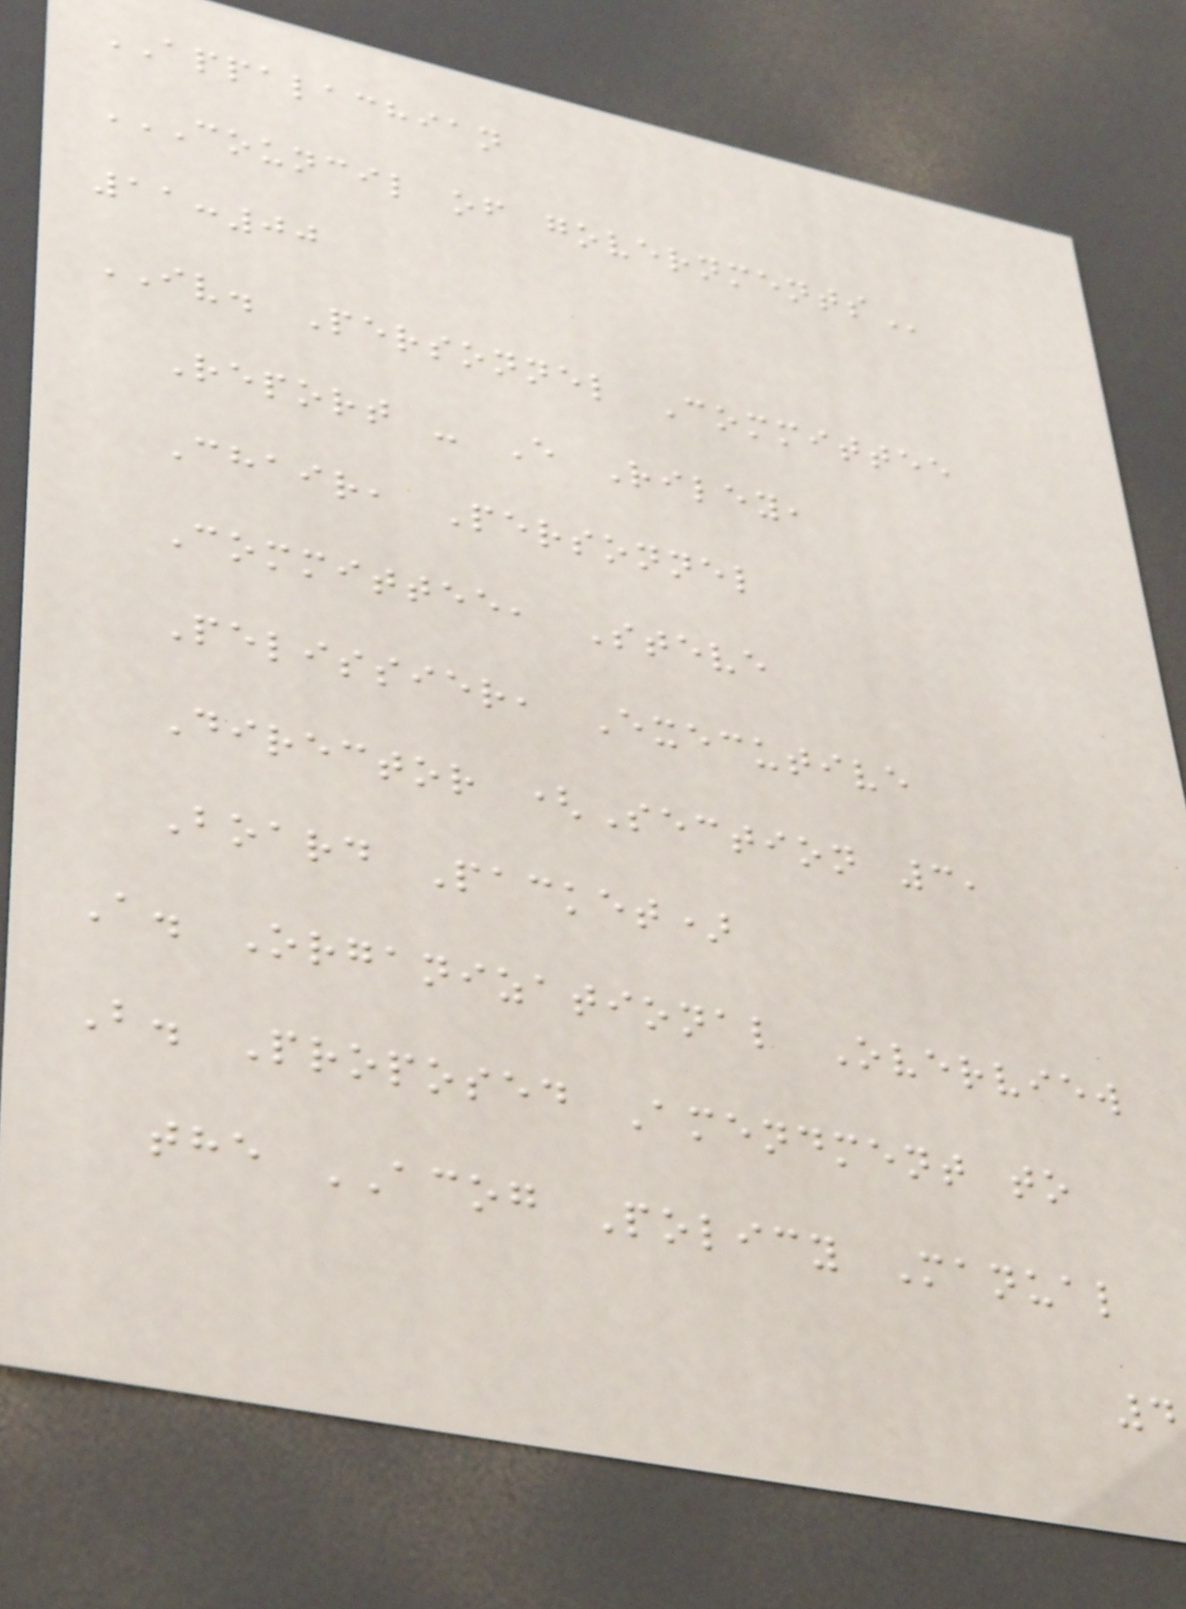APPALACHIAN
COUNCIL OF GOVERNMENTS
11:00
IV. Personnel Committee
Report - E Riley,
Chair, Personnel
Committee, Steve
Pelissier, Executive
Director (Section 3,
Board Packet)
A. Organizational Overview
B. Proposed Amendment to
the ACOG Policy Manual
4
